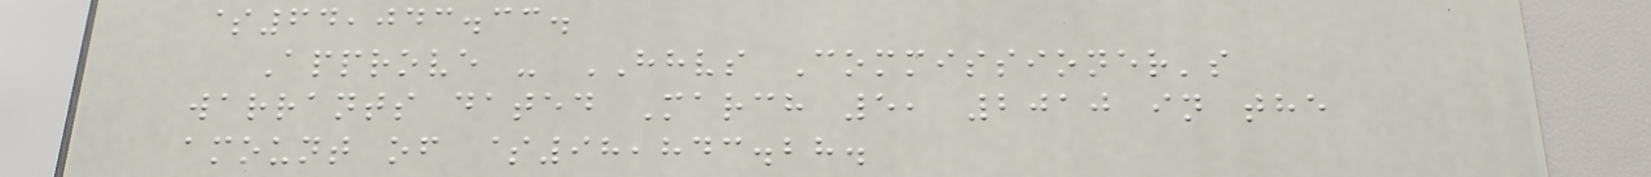$64,043.33.
Approve - HHVS Commissioner's
warrants dated March 5, 2010 in the
amount of $98,843.28.
